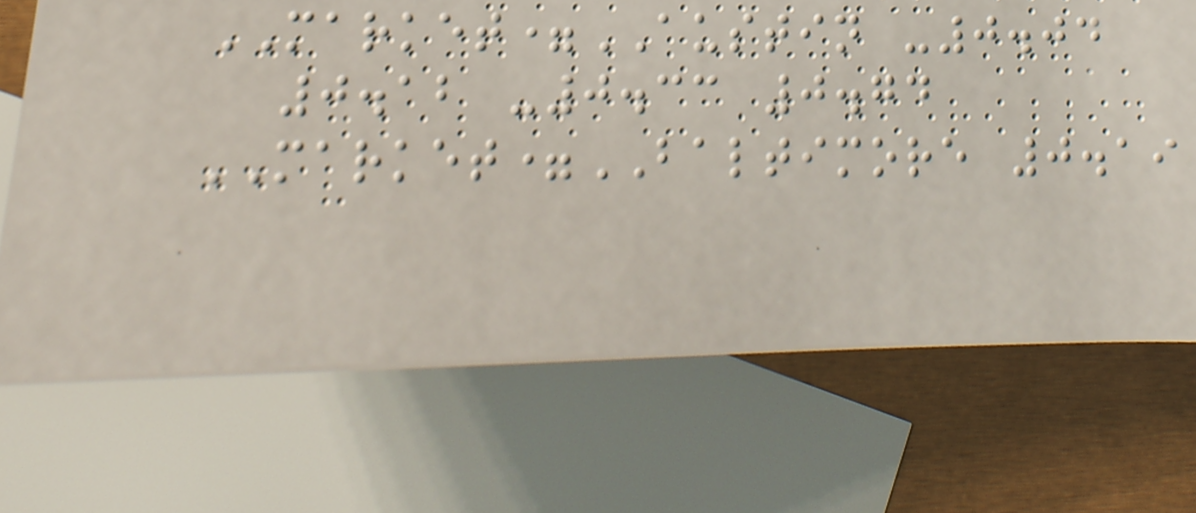MARKET=AUSTIN -0.04
0.12 -0.33 0.74
MARKET=BALTIMORE 0.19
